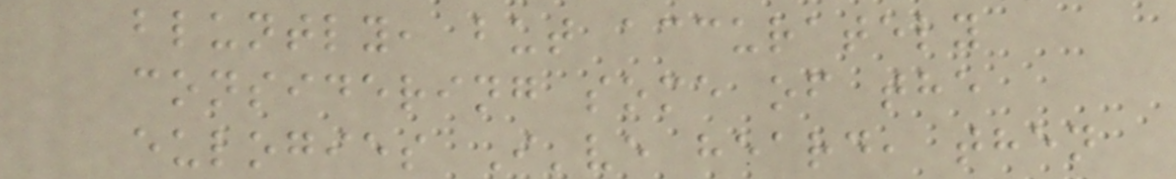bluntly, but accurately
considering some of the
eulogies I've heard, then
